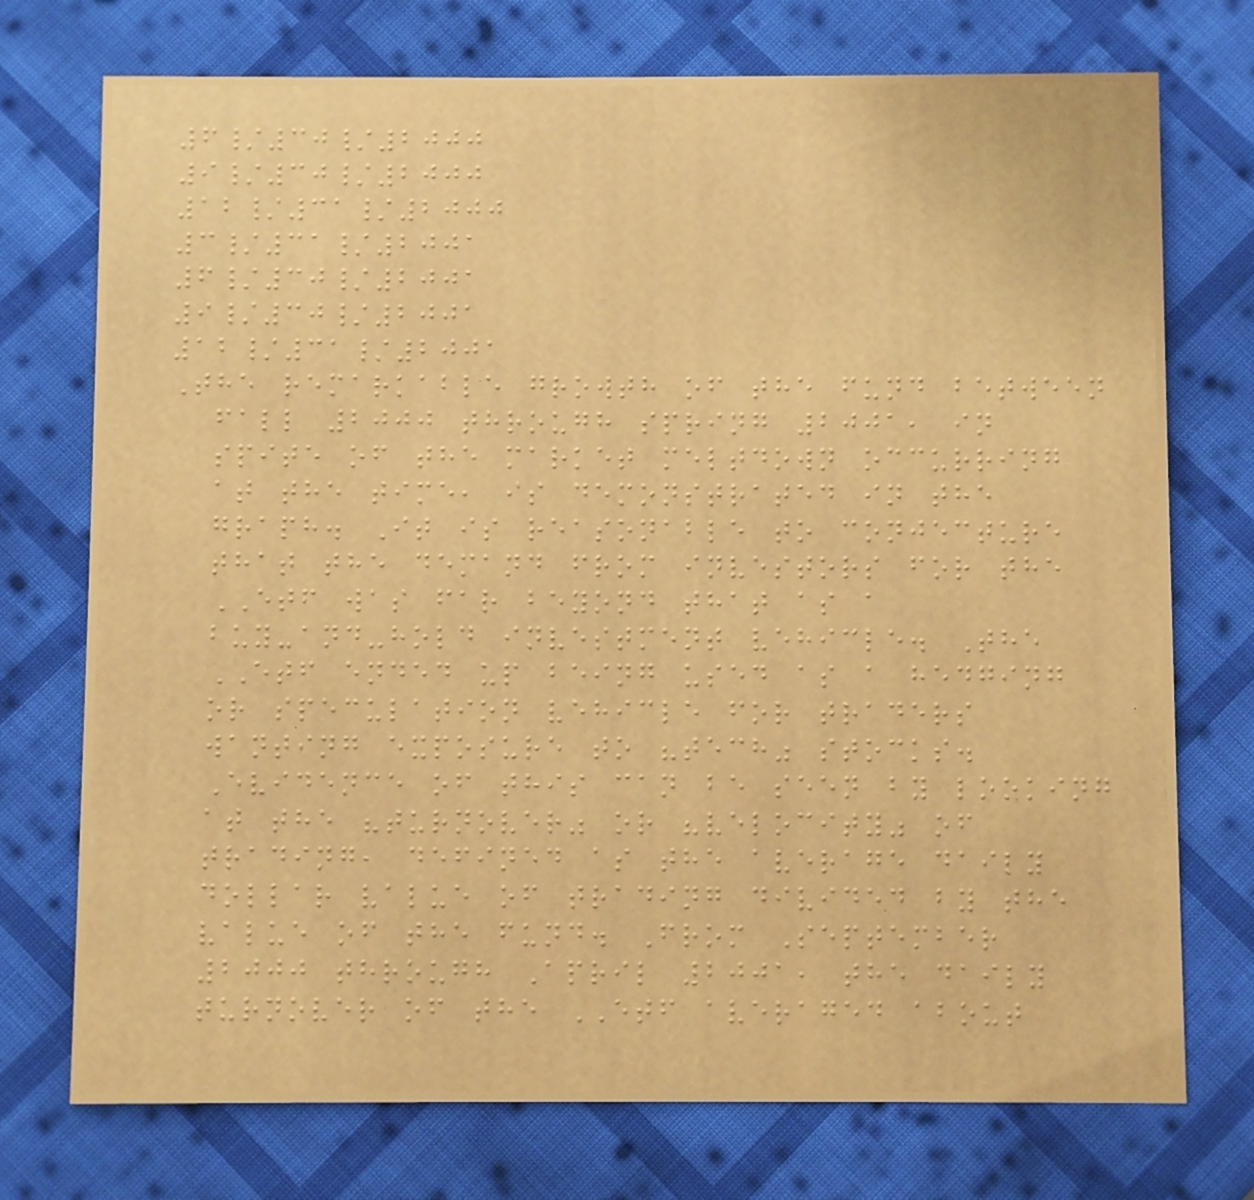6/30/2000
9/30/2000
12/31/2000
3/31/2001
6/30/2001
9/30/2001
12/31/2001
The remarkable growth of the fund between
fall 2000 through spring 2001, in
spite of the market meltdown occurring
at the time, is demonstrated in the
graph. It is reasonable to conjecture
that the demand from investors for the
ETF was far beyond that as a
buy-and-hold investment vehicle. The
ETF ended up being used as a hedging
or speculation vehicle for traders
wanting exposure to "tech" stocks.
Evidence of this can be seen by looking
at the "turnover" or "velocity" of
trading, defined as the average daily
dollar value of trading divided by the
value of the fund. From September
2000 through April 2001, the daily
turnover of the ETF averaged about
